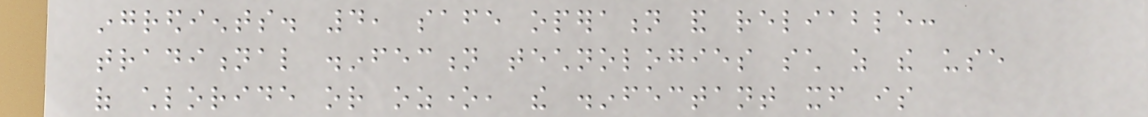ingredients. 4, safe operation and reliable:
traditional disinfection technologies such as the use
of chloride or ozone, the disinfectant itself is
